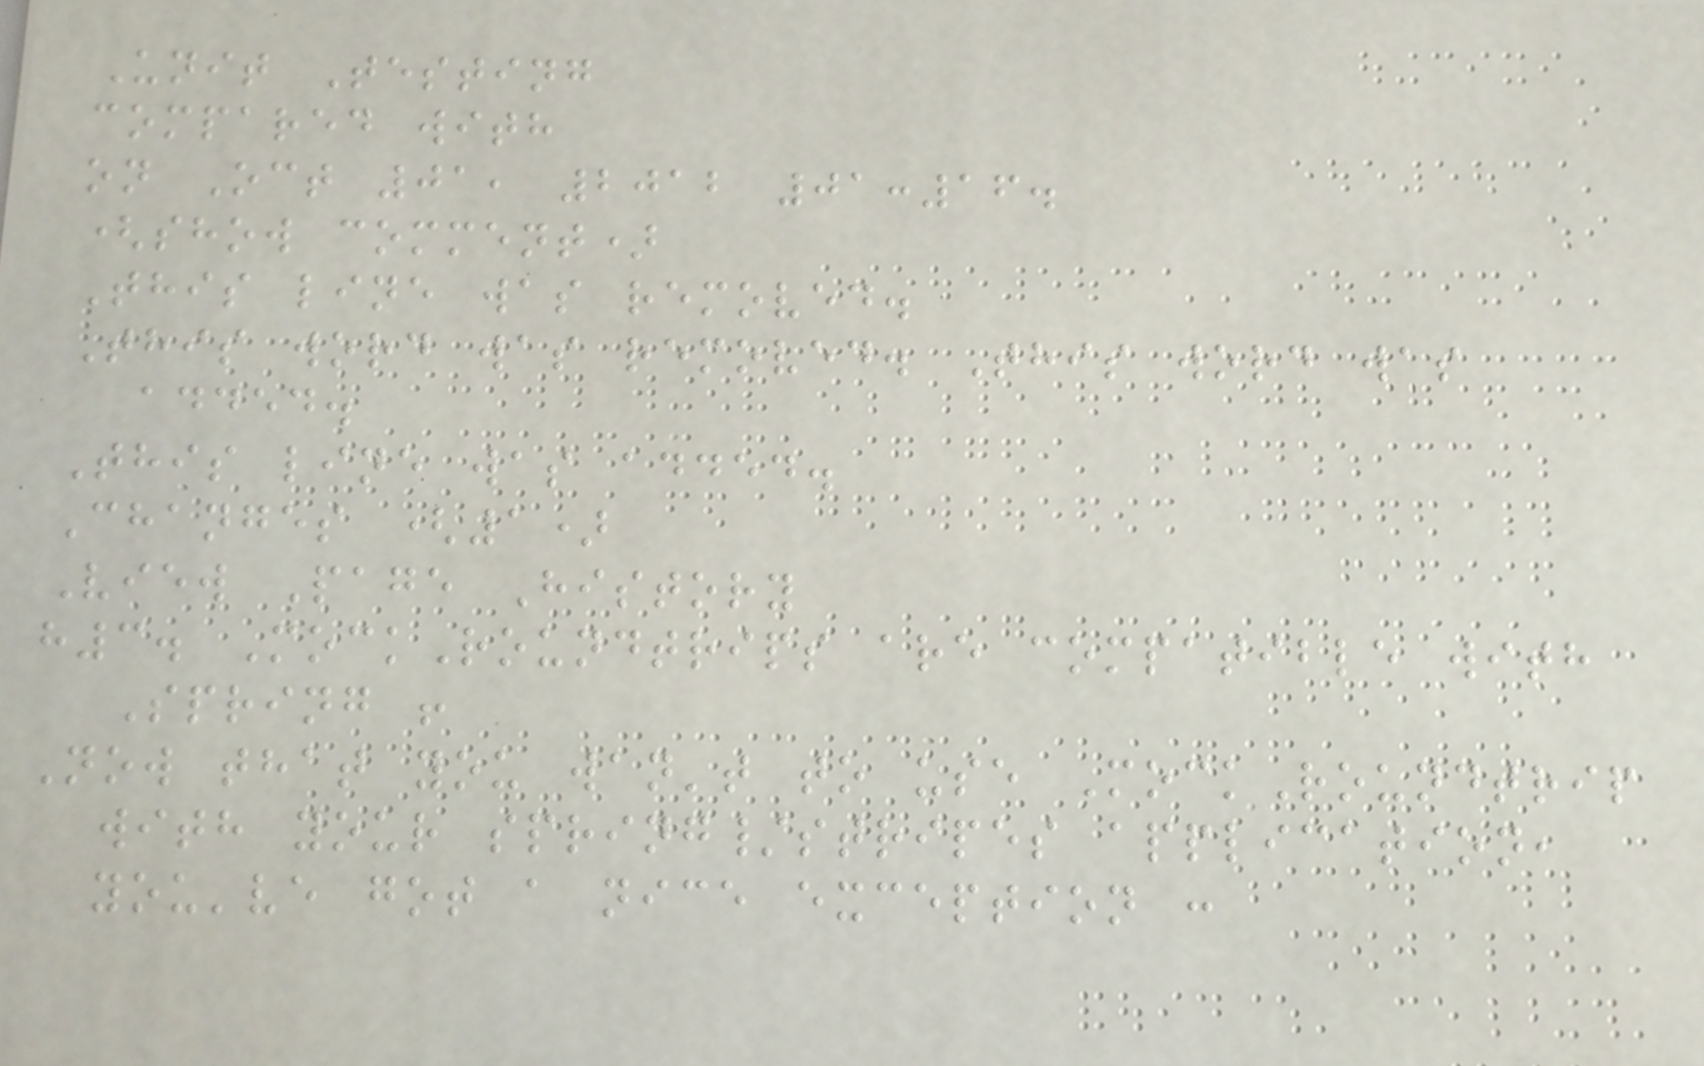Unit Testing
compared with
on Oct 01, 2012 01:16.
(show comment)
This line was removed.
This word was removed. This word was
added.
This line was added.
Changes (1)
View Page History
h3. MockRoundtrips are compatible with
Spring !
Now that you wan't to use MockRoundtrip
with your spring/stripes application,
you've got a nice exception :
